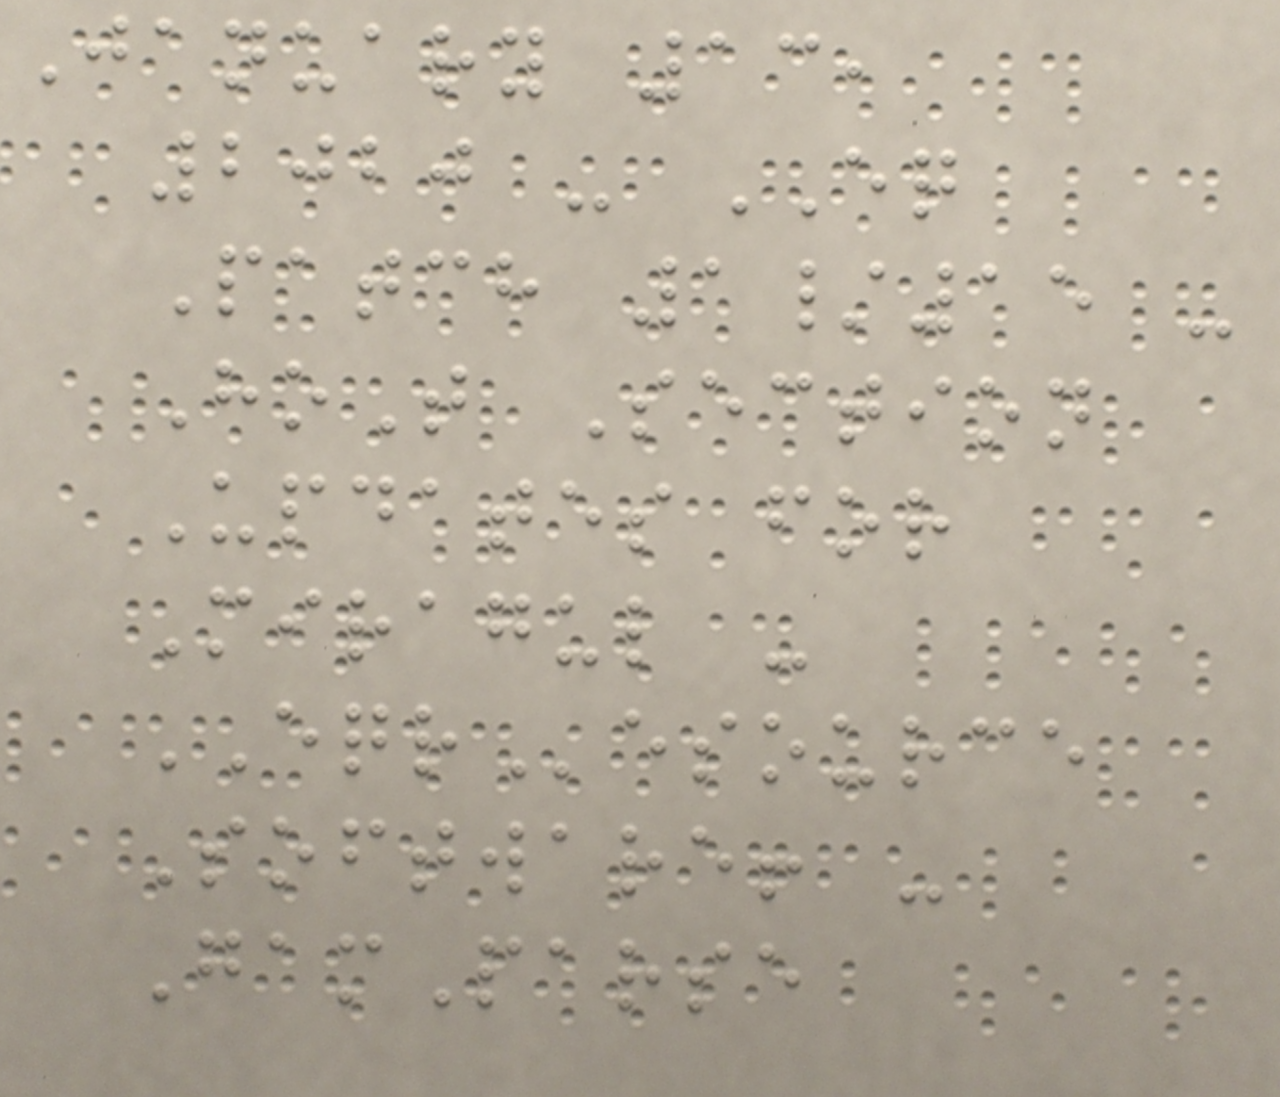January 13,
2020 - EQ
Patch 1/15 -
HoT Section
Updates for
Miragul -
EQResource
Software! -
GamParse
